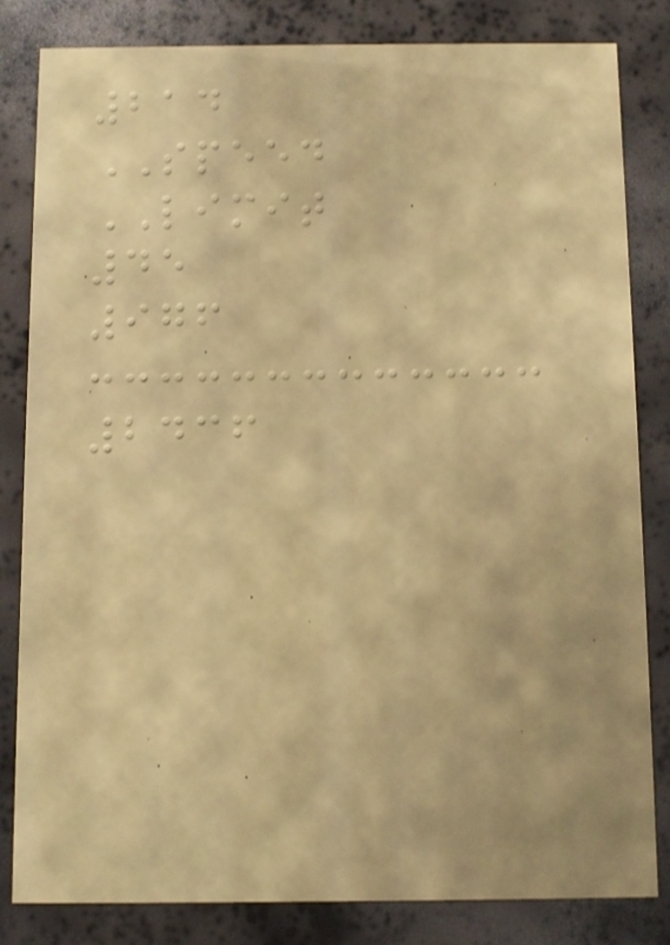214
SPEED
LIMIT
45
976
2436
